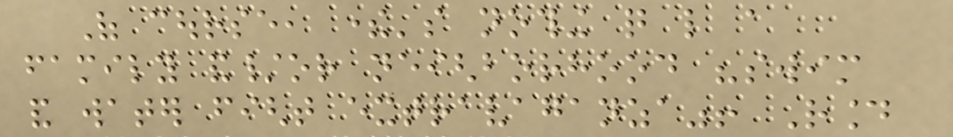Of course, there's nothing quite like a
family and/or neighborhood "swim
and water fight extravaganza"! Round
